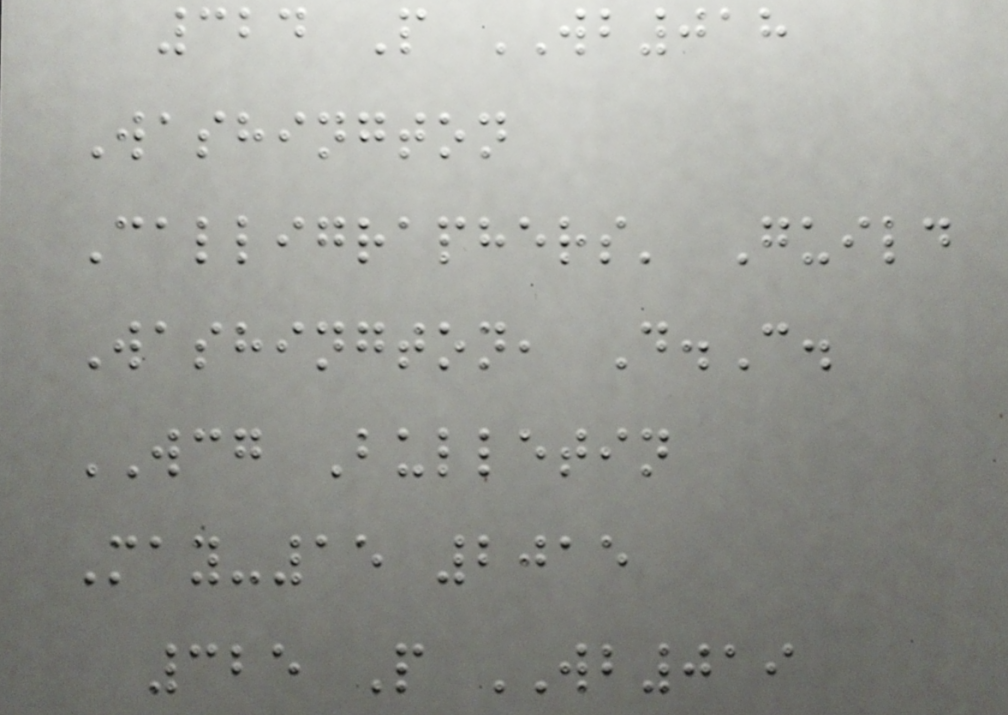324 P WB018
Washington
Calligraphers' Guild
Washington, D.C.
WCG Bulletin
May-15 2015
325 P WB019
